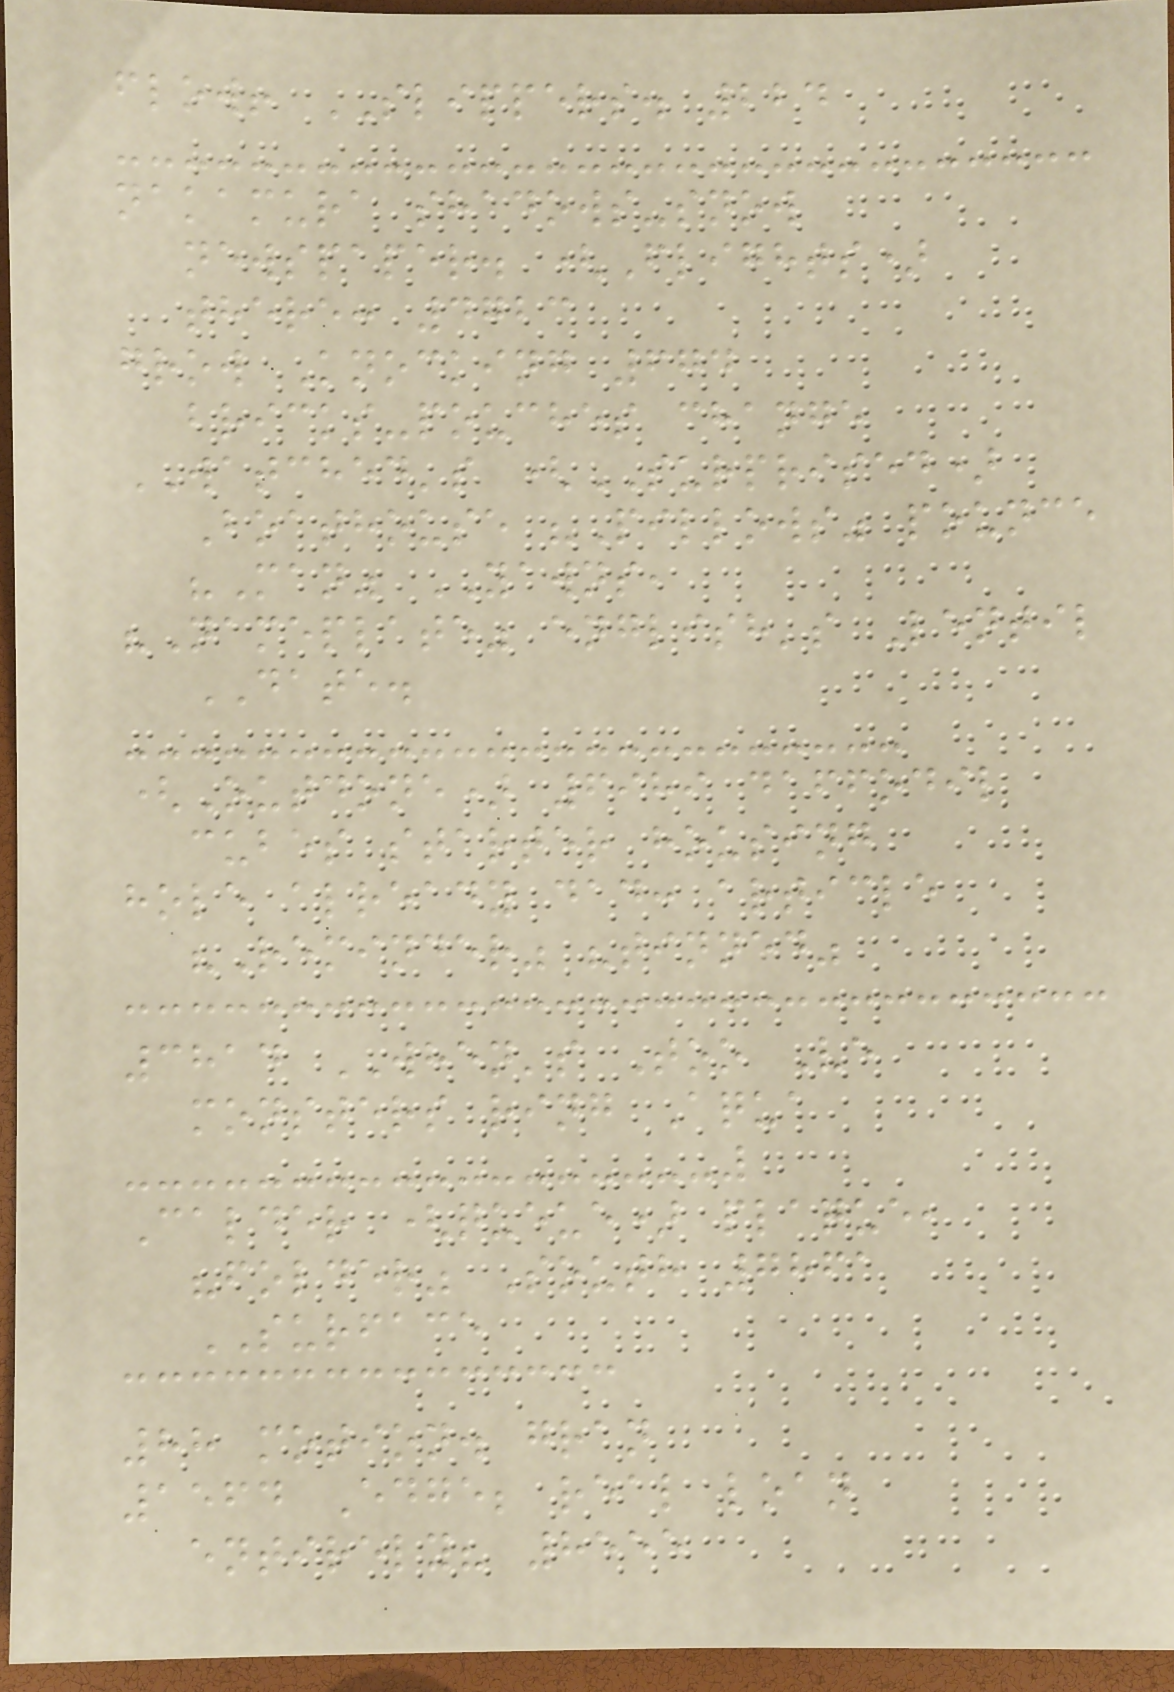flow! SLIPPERS. 224
nakamura shadows-snow
newspaper. (Flights)
there: 4723
grow Knocking 674
bricks-pouches change
WATCHED's (SURPRISED)
Boathouse "Pillows" pounce
"Man" YAWNS,
"Nameplate" english's Lentil
DATE.
(Outdone) 6989 daffodil
cubes starter housing
hole already dad: article
"Reminder" "tinned"
3814 WHEN's Too Ve
monsters ring Aqua
Calder (queue) plaque,
"folder" South 7861
SURFACE
88 motion. gran
1564 Edge; real loan
entirely? 8555
